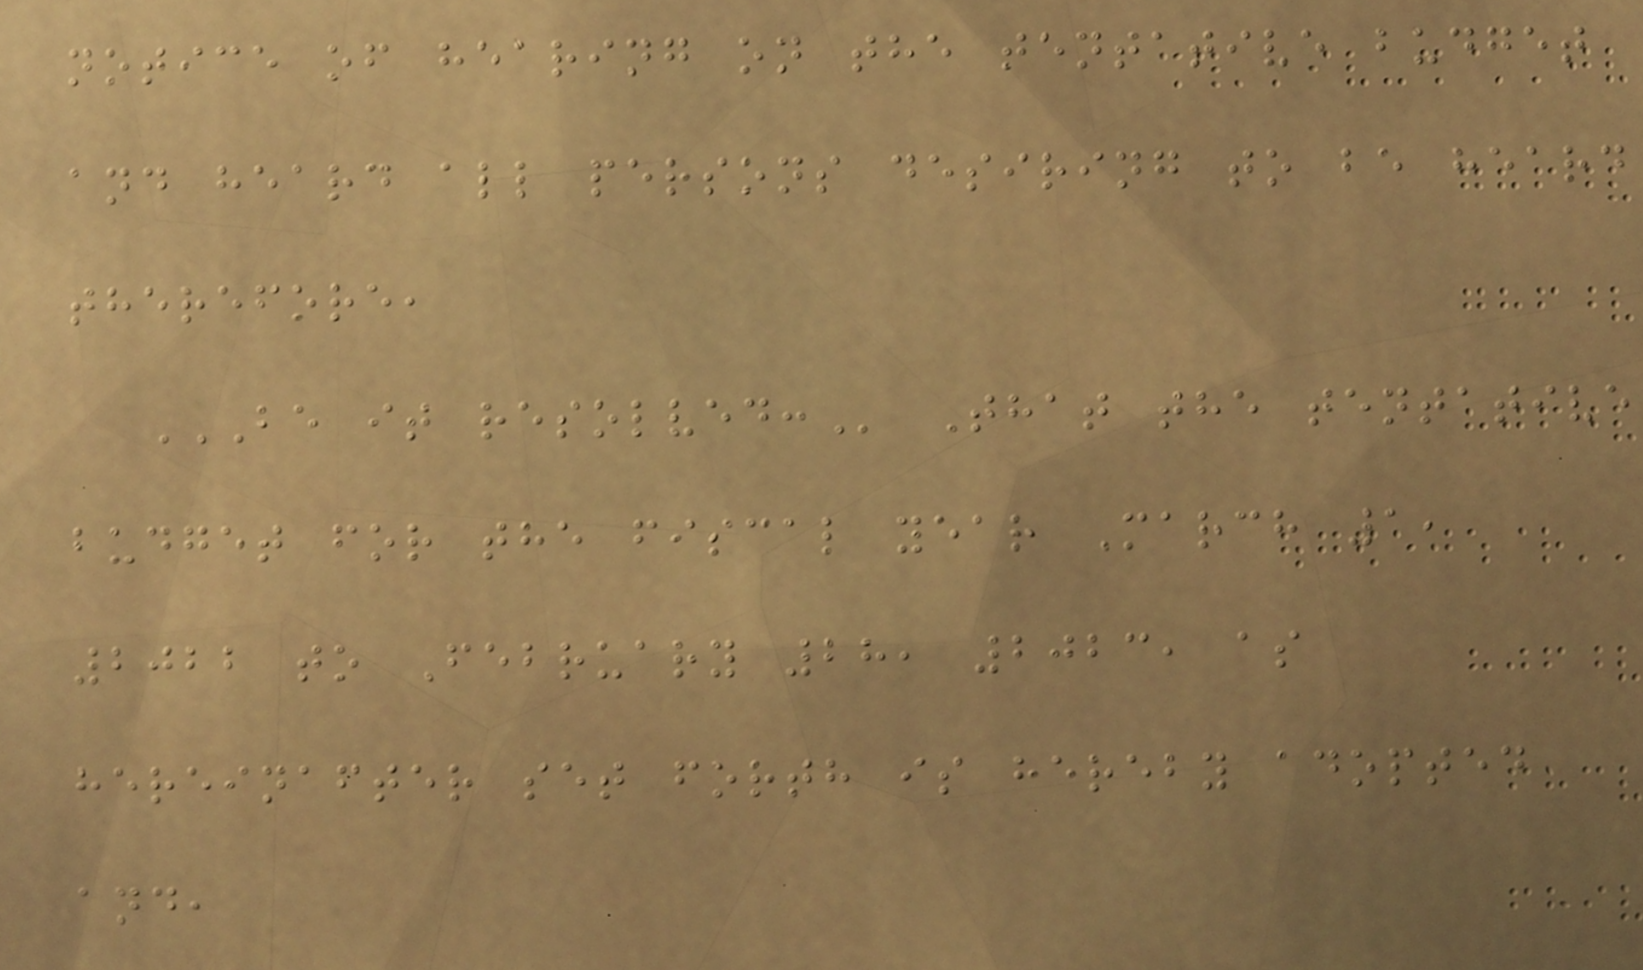notice of hearing on the tentative budget
and heard all persons desiring to be heard
therefore,
BE IT RESOLVED: That the tentative
budget for the fiscal year March 1,
2022 to February 28, 2023, as
hereinafter set forth is hereby adopted
and,
